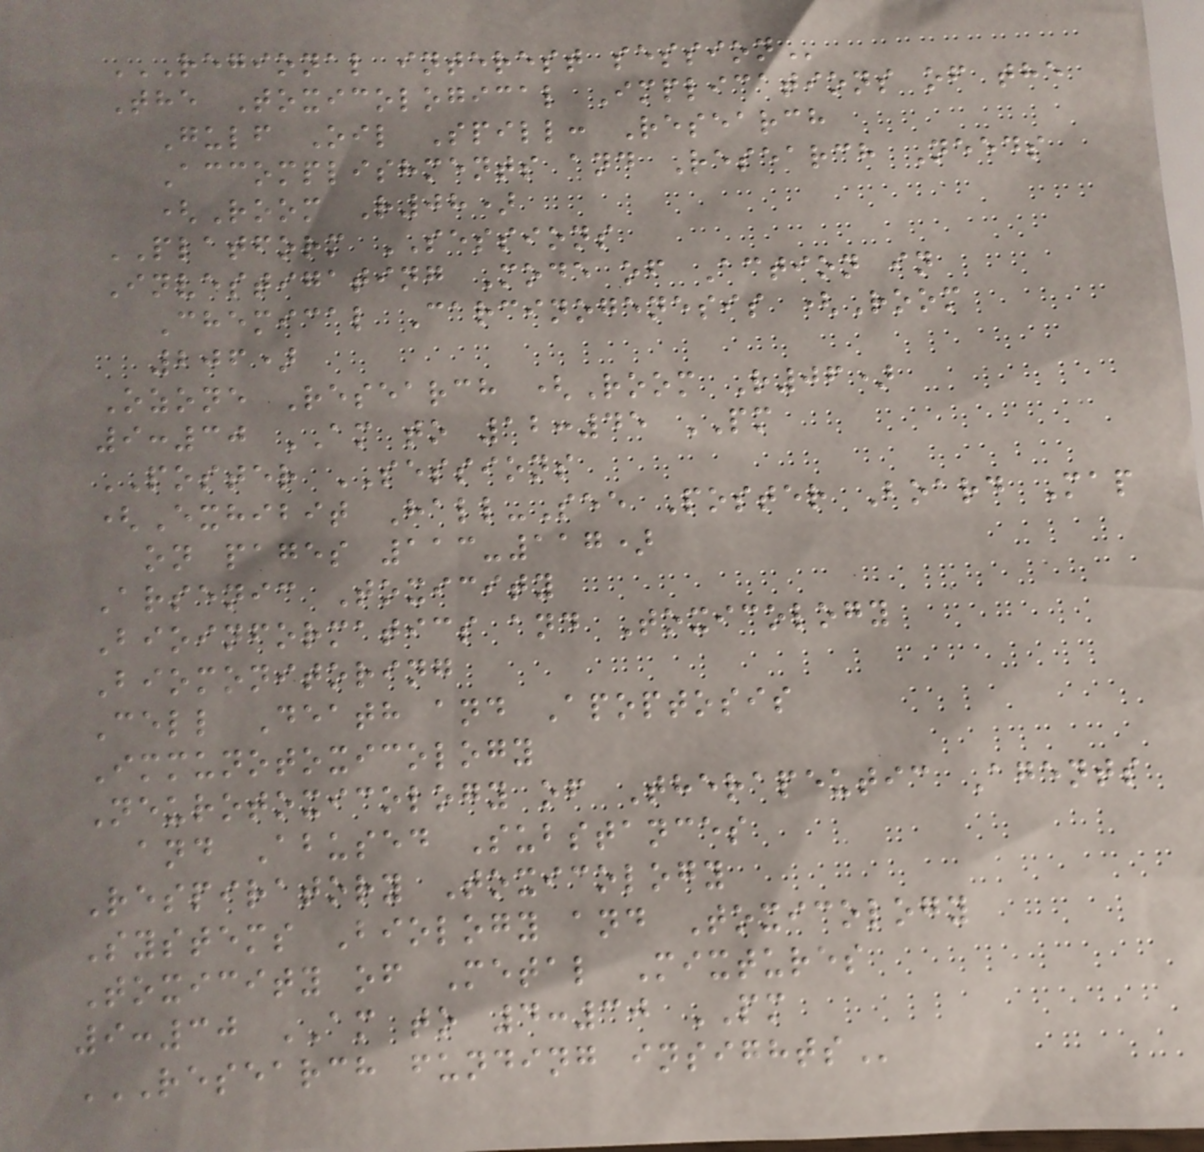REGIONAL INTEREST SESSION
The Toxicological Implications of the
Gulf Oil Spill: Research
Accomplishments and Research Needs
(Room R08)
PLATFORM SESSIONS
Investigating Mode of Action in
Chemical Carcinogenesis (Room
206)
Ozone Research (Room R06)
9:30 AM to 12:45 PM
POSTER SESSIONS
(Exhibit Hall-See Poster Board Map
on pages 113-117)
Arsenic Toxicity
Bioinformatics and Toxicology
Biomonitoring
Cell Death and Apoptosis
Immunotoxicology
Neurotoxicology of Therapeutic Agents
and Abused Substances
Respiratory Toxicology
Systems Biology and Toxicology
Toxicity of Metal Mixtures
9:30 AM to 4:30 PM
RESEARCH FUNDING INSIGHTS
